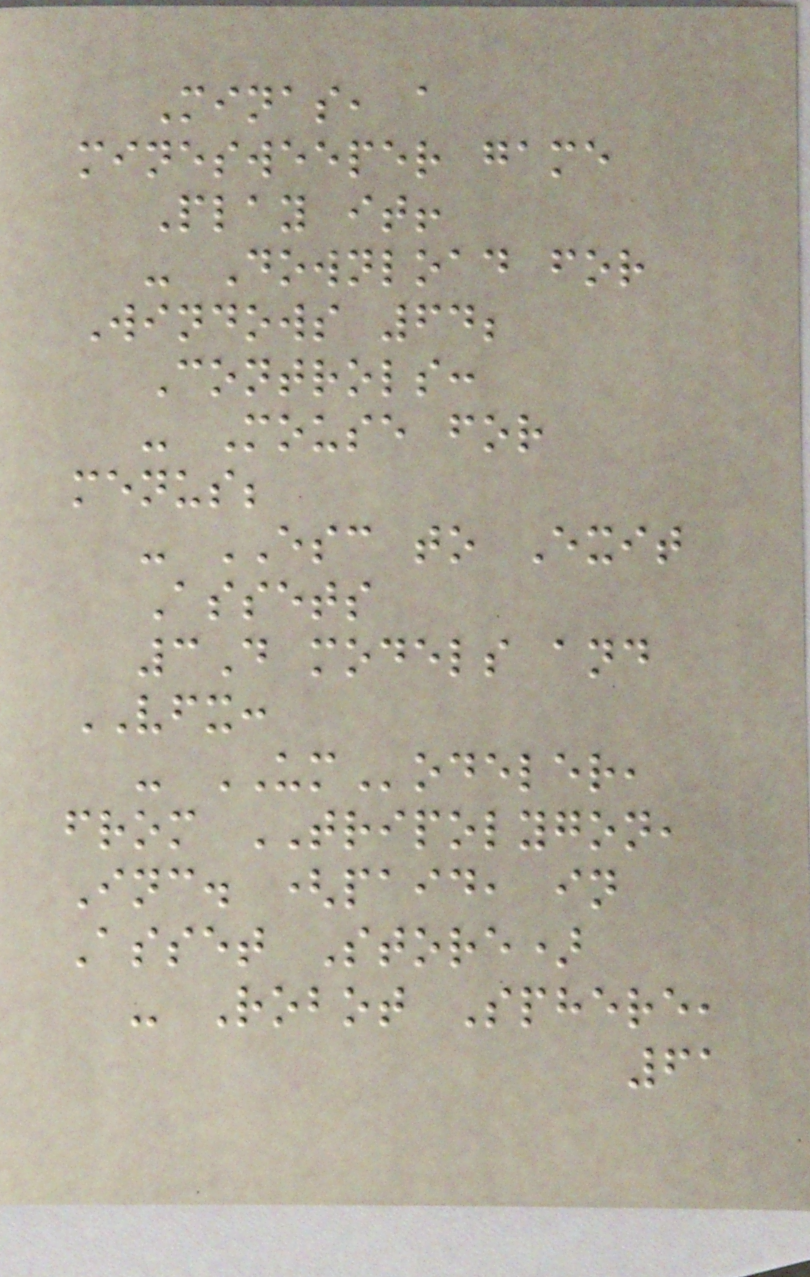Minas, a
minesweeper game
Play it!
- Download for
Windows 64;
Controls:
- Mouse for
menus;
- ESC to Exit
Assets
3D models and
VFX:
- UModeler,
from TRIPOLYGON,
Inc. (paid, in
Asset Store)
- Robot Sphere,
61
